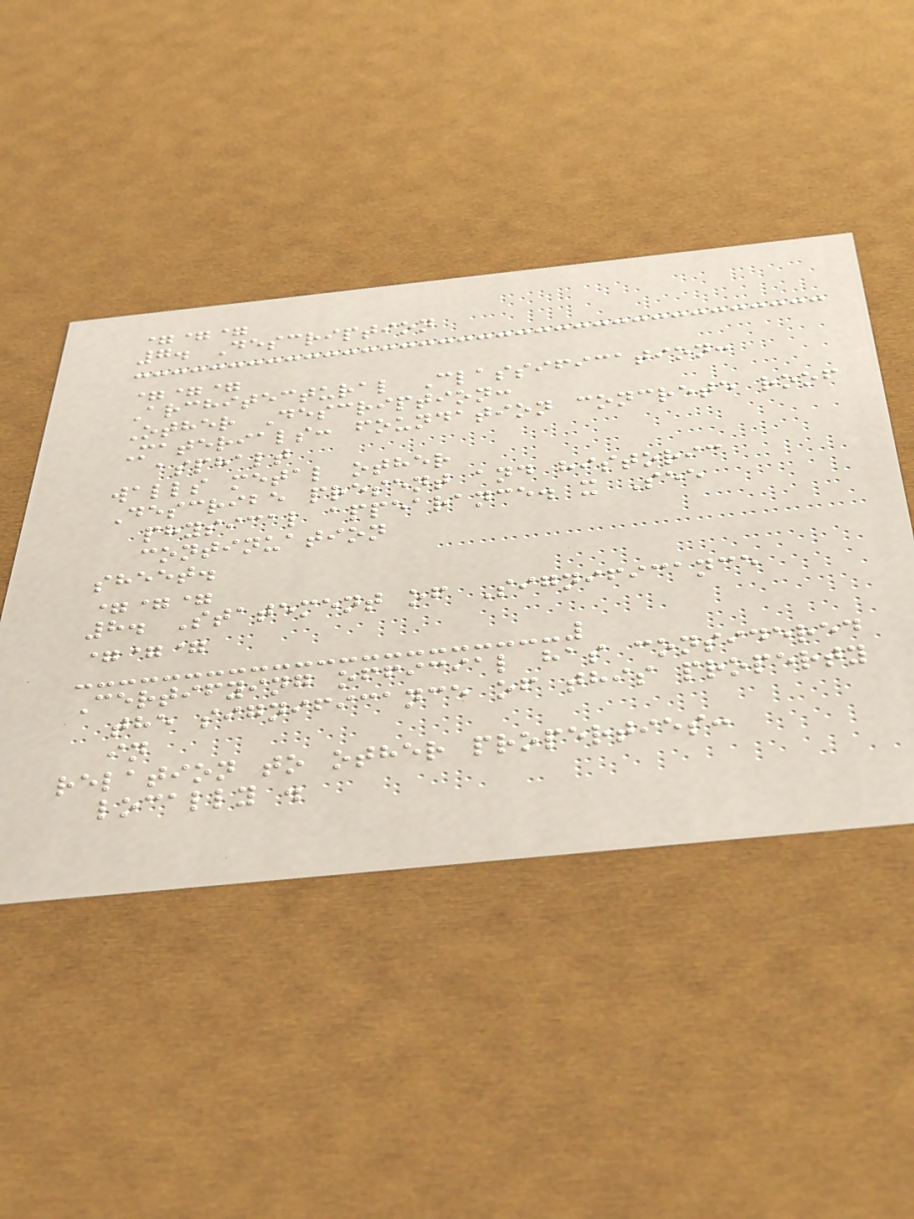===
7. Description
===
Architectural Classification:
Other Description:
Materials: foundation concrete roof
asphalt
walls metal other
Describe present and historic
physical appearance. x See
continuation
sheet.
===
8. Statement of Significance
===
Certifying official has considered
the significance of this property
in
relation to other properties:
locally .
